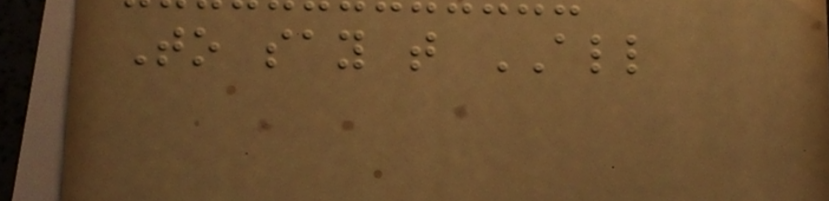To say that ALL
